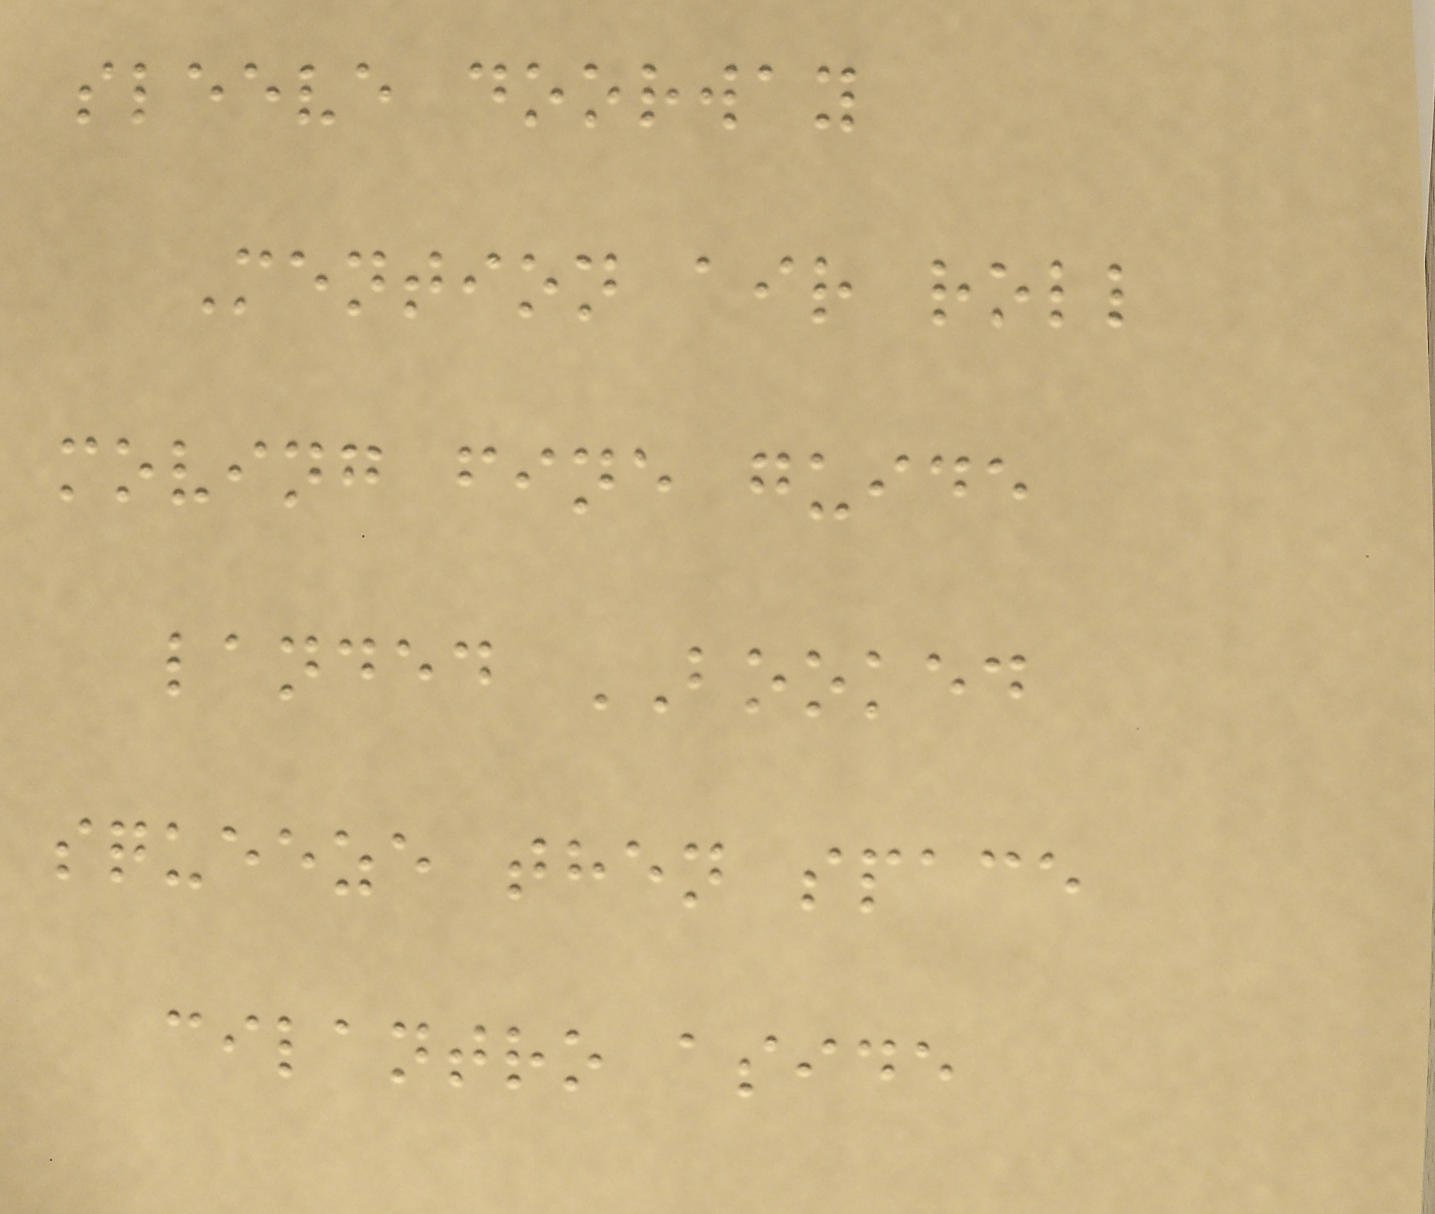sleeve doorway
Mention air roll
moving fine guide
landed BOOKED
squeeze then space
cilantro aside
